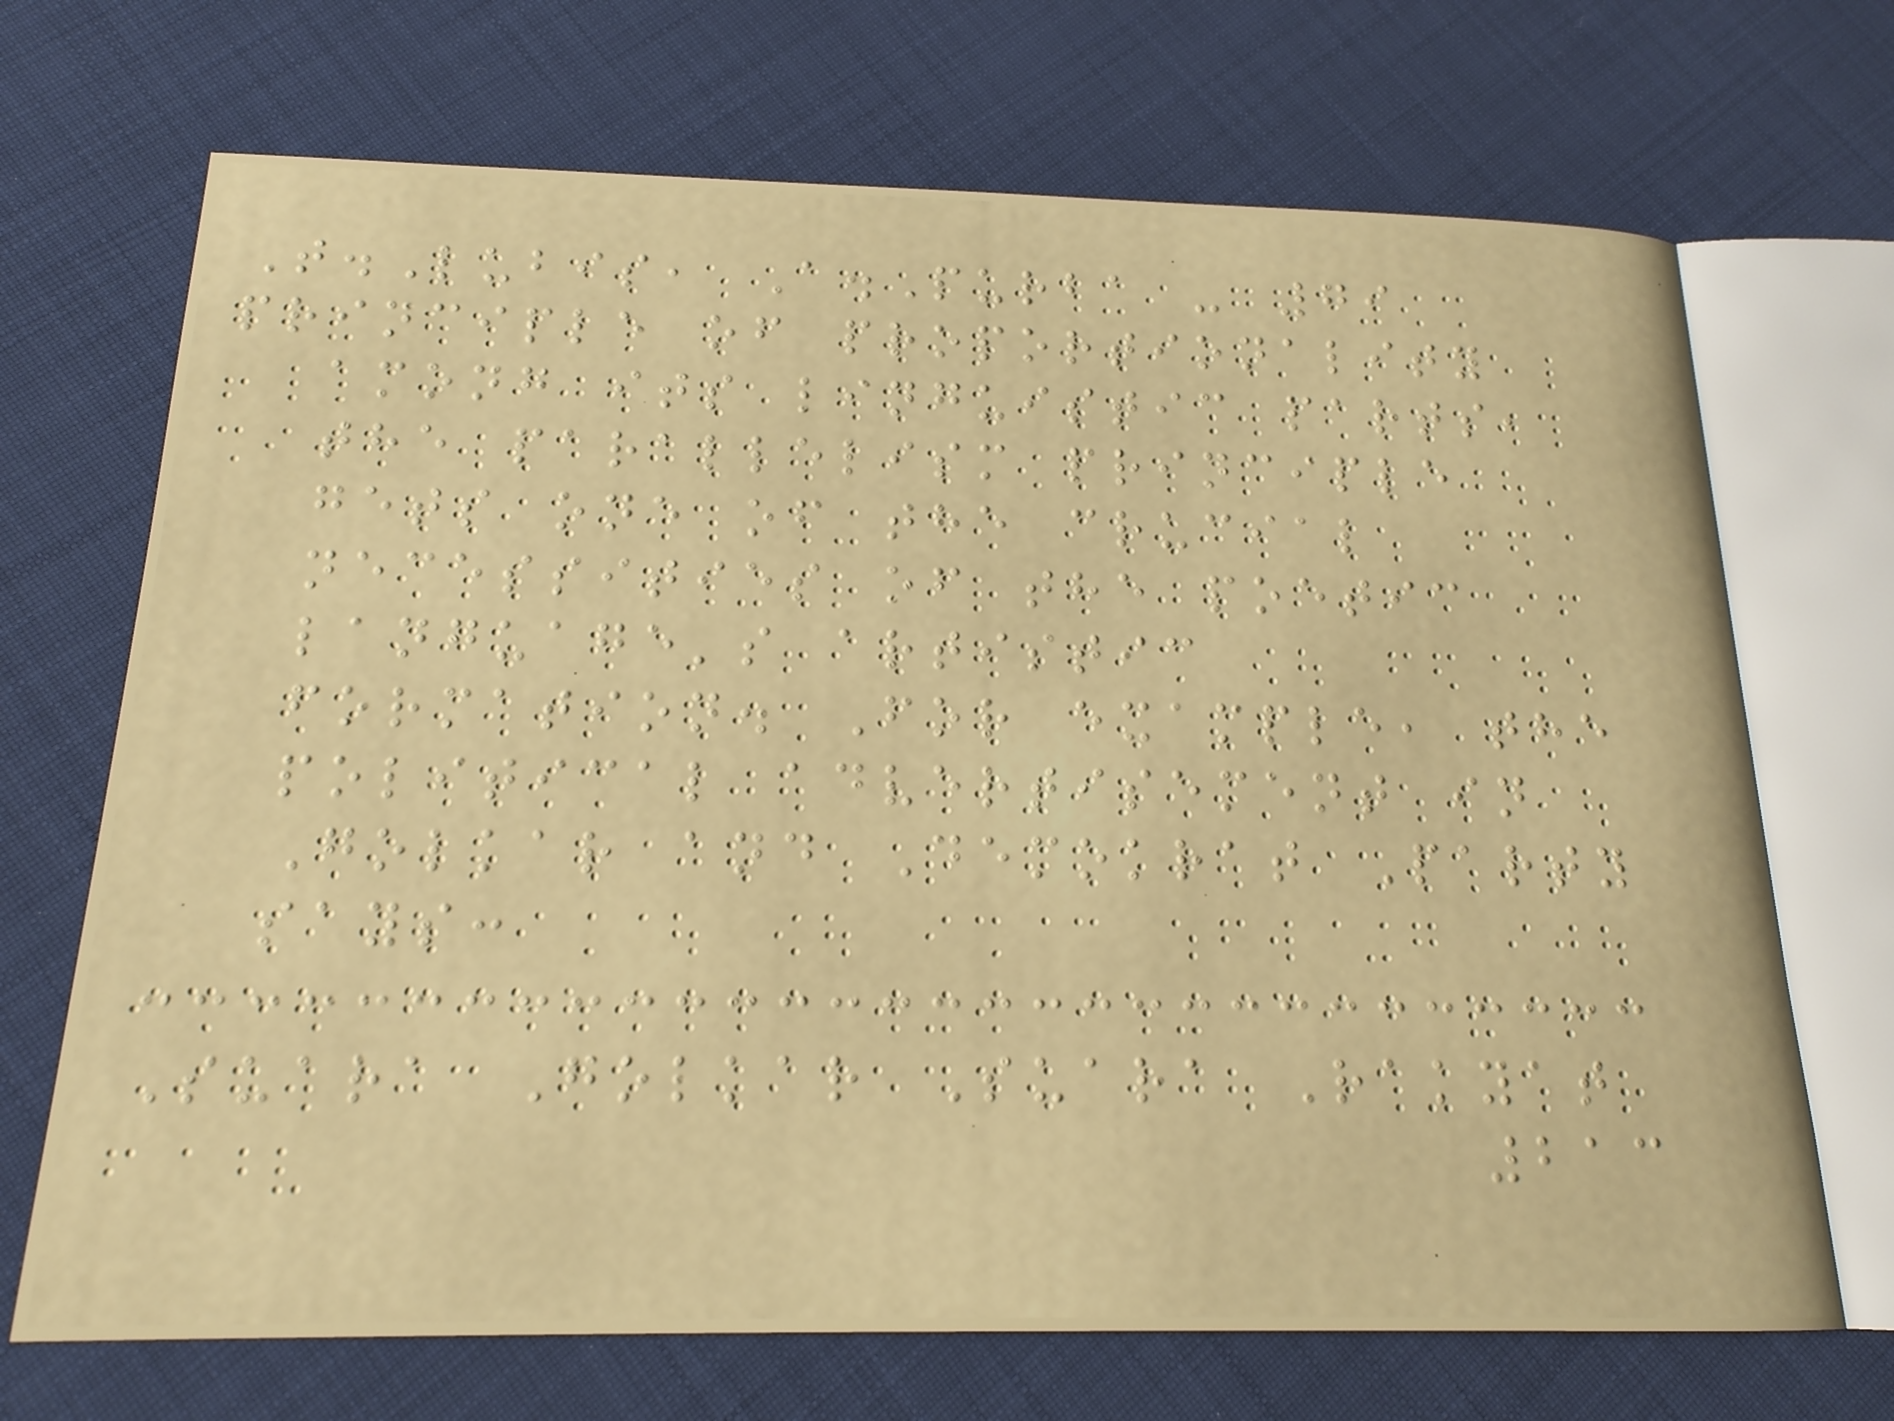T.Lubis, A.Purba - 79
principle of proportionality
among its linguistic parts,
the parallelism principle
gets one of the crucial
necessities of the poetic
language's artistic
formation. For example, the
political advertisement in
Golkar and Demokrat Party
says:
Suara Golkar Suara Rakyat
213
